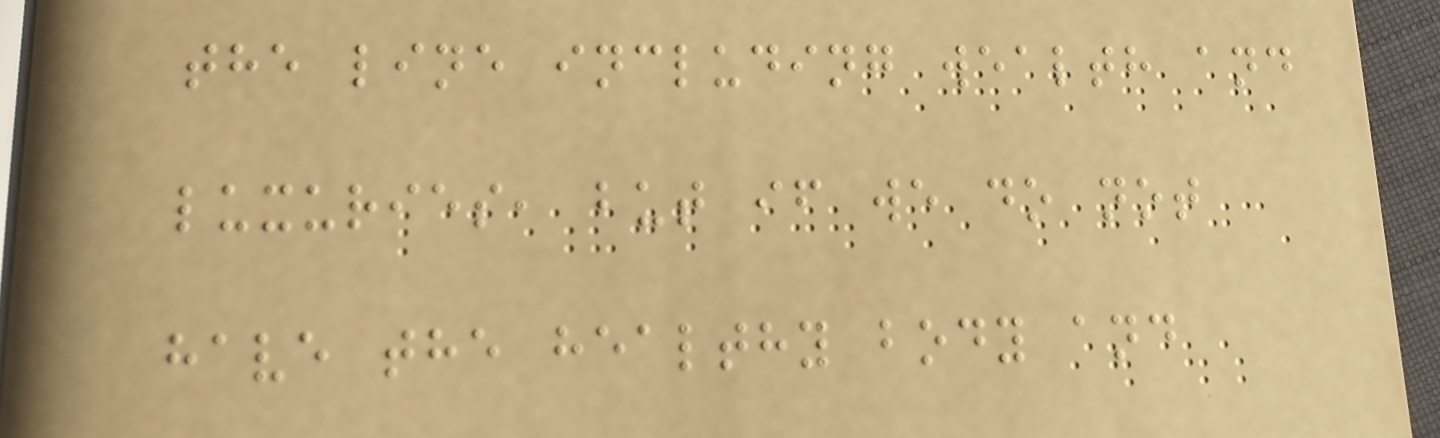the line including wealth and
luxuries, but if we do not
have the healthy body and
